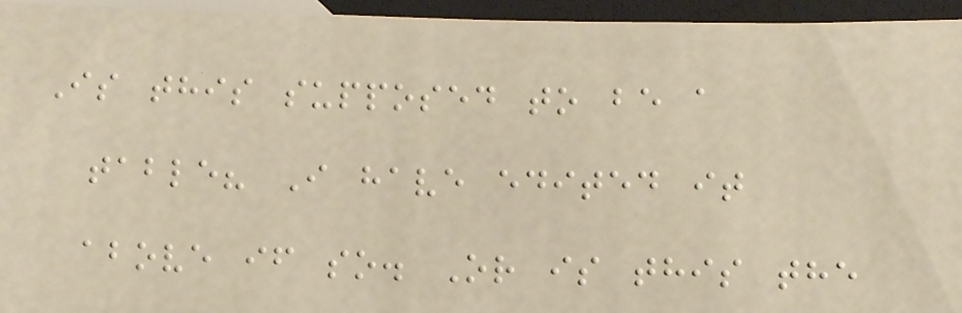Is this supposed to be a
table? I have edited it
above if so. Or is this the
